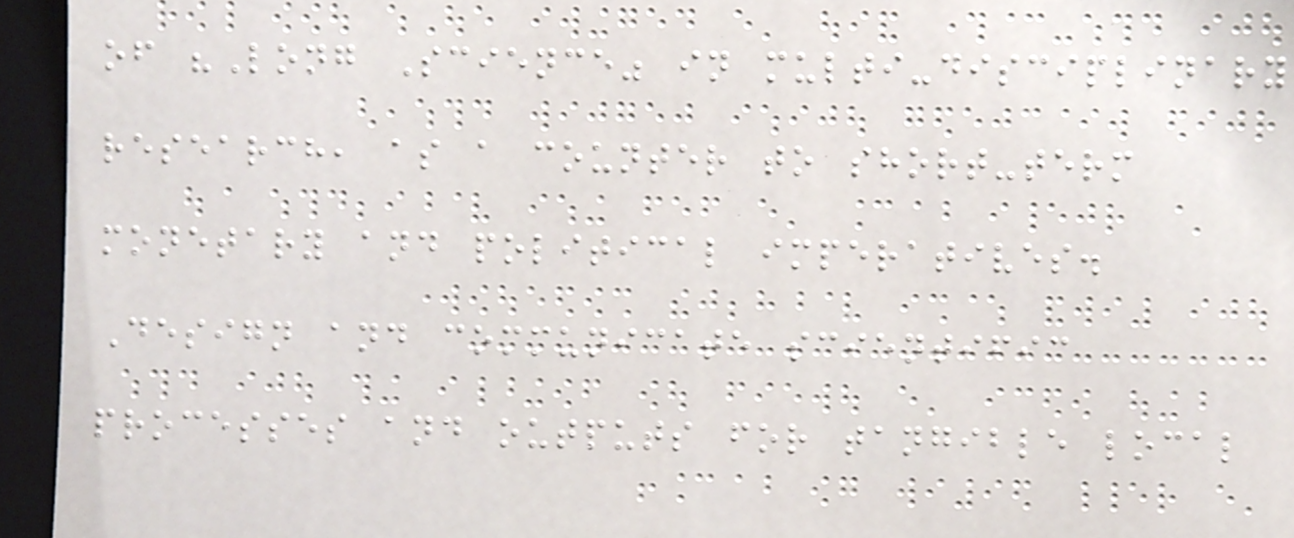of "Long Science" in multi-disciplinary
research, as a counter to short-term
monetary and political imperatives.
Design and communicate scientific
processes and outputs for tangible local
